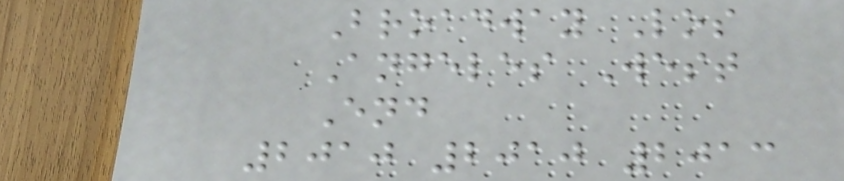Broadway Los
Angeles West
End
2010 2010 2013
